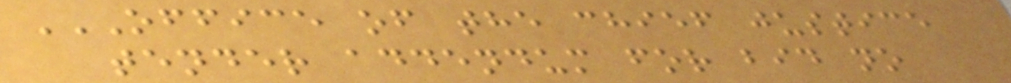OFFICE OF THE CHIEF JUSTICE
TENDER ADDENDUM FOR BID NO
